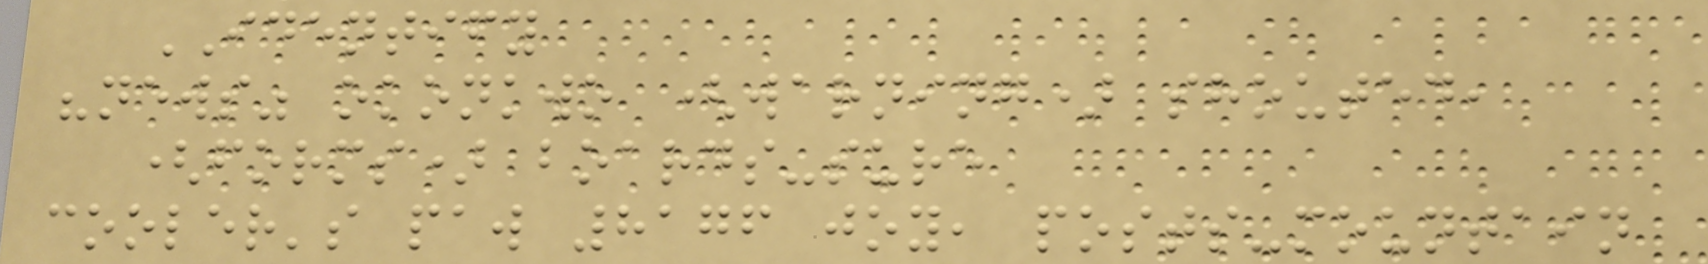IDENTIFY
"news" okonkwo (warning) shouted,
(forms) boards-sure
cooler's paw 8176 joy, posts-mountain
